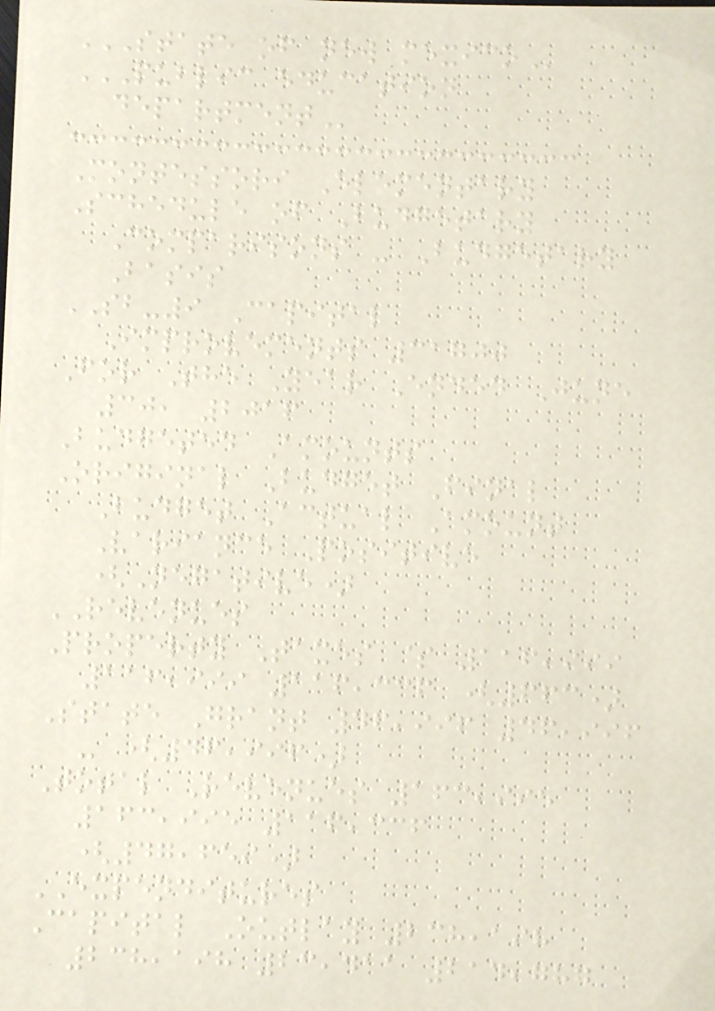STATE OF NEW MEXICO
PUBLIC EDUCATION
DEPARTMENT
Montessori Elementary
Schedule of Budgetary
Comparisons - Budgetary
Basis
SB-9 Capital
Improvements 31700
For The Year Ended June
30, 2016
Budgeted Amounts
Original Budget Final
Budget Actual Amount
Variance Positive
(Negative)
REVENUES
Property Taxes $ 116,999
116,999 116,336 (663)
State Grant 46,996 46,996
- (46,996)
Total Revenues 163,995
163,995 116,336
(47,659)
EXPENDITURES
Capital Outlay 238,198
238,198 23,411 214,787
